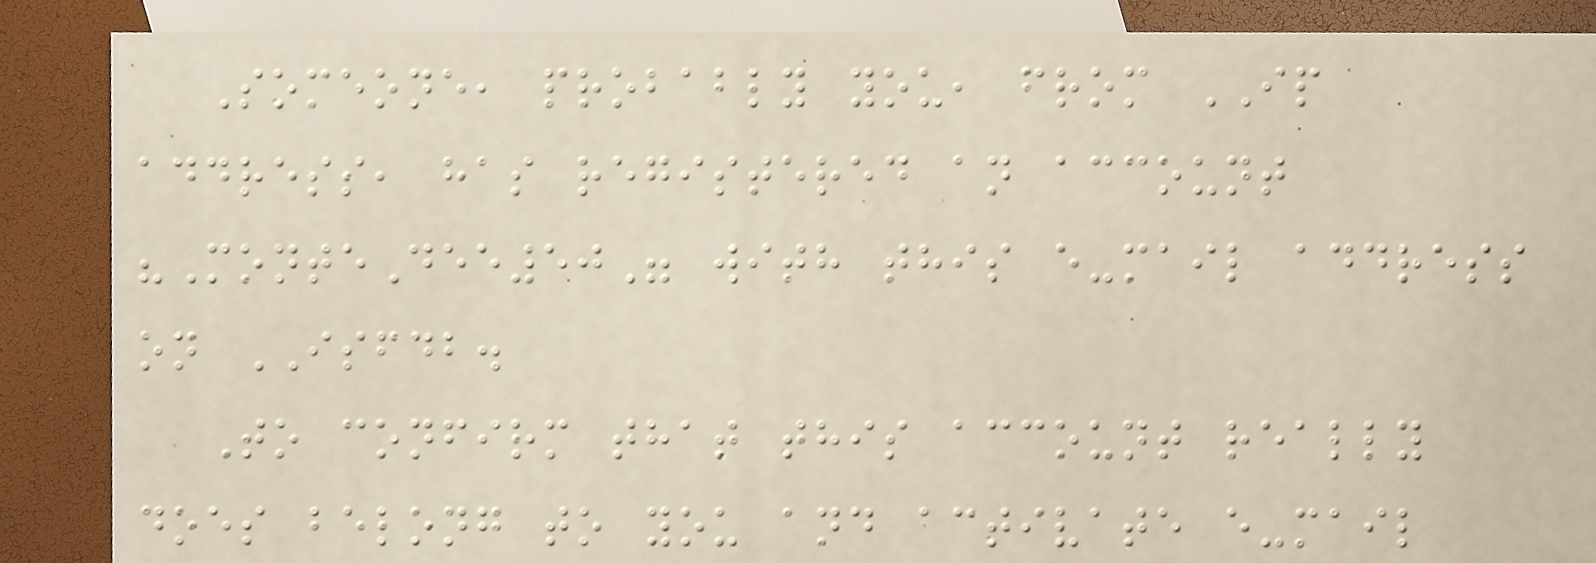Someone, probably you, from IP
address, has registered an account
"MonteDee50" with this e-mail address
on ISFDB.
To confirm that this account really
does belong to you and activate e-mail
